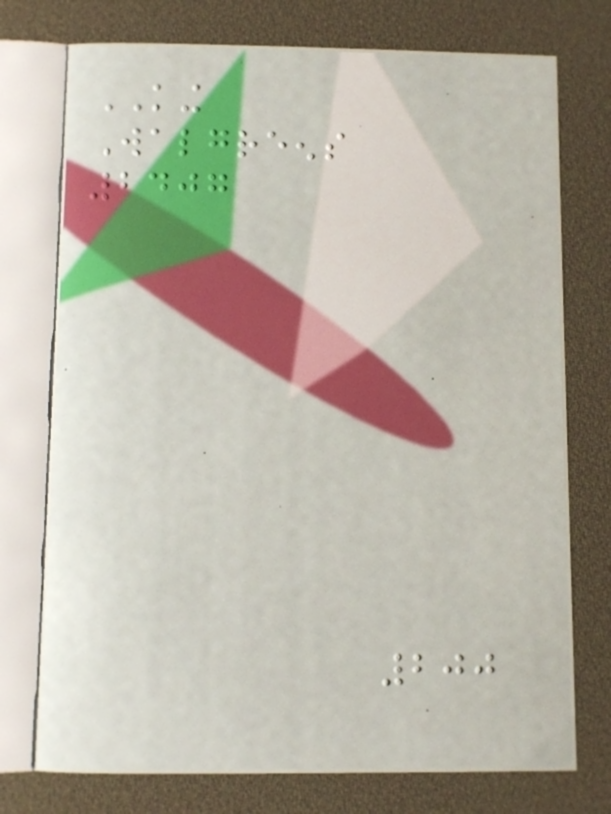KING
Walgreens
2407
200
